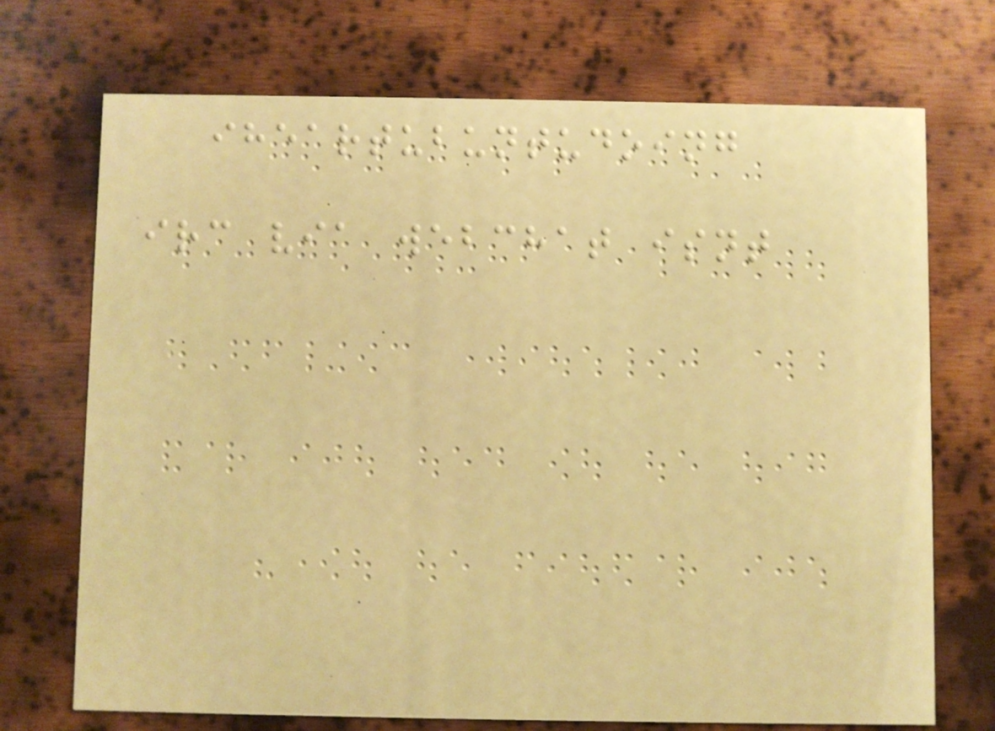iheartubuntudoing
irc via webchat isnt
